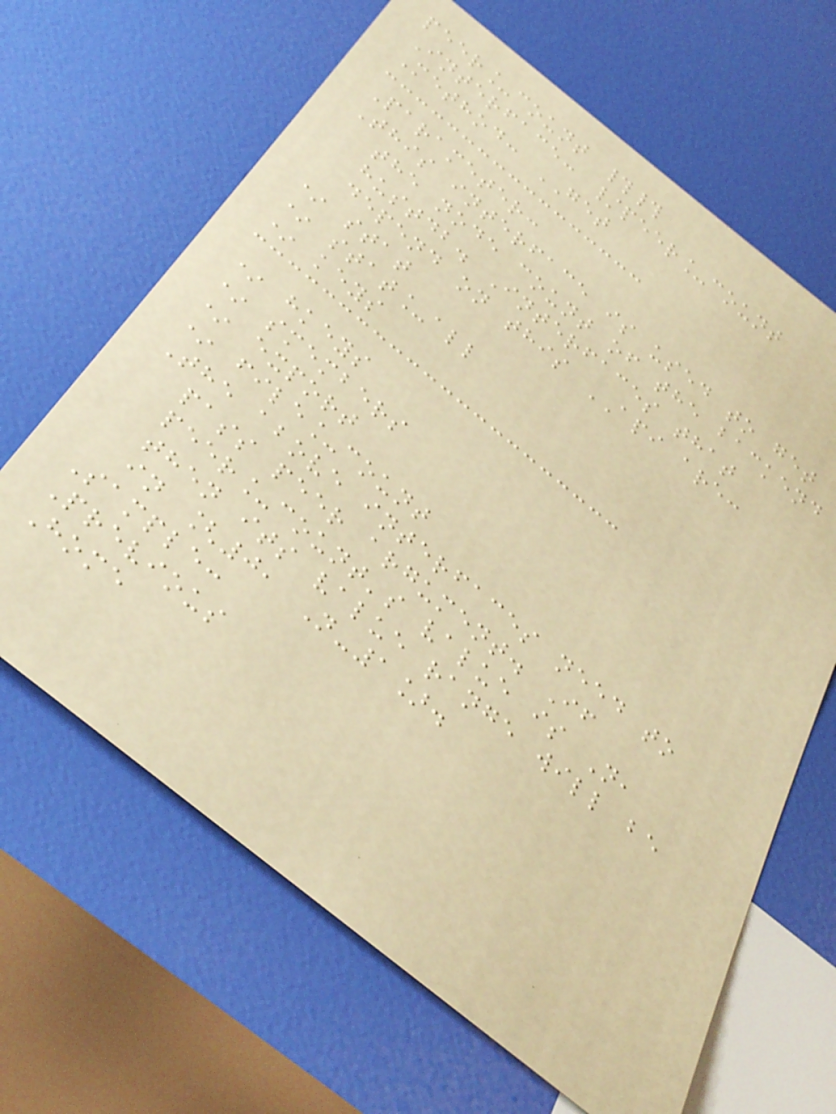peer_count ##
Interface: /peer_count
Method: GET
Parameter:
This interface is used to get
the node count of the backend
hustdb. Interfaces that
depend on this API are:
* stat
* stat_all
* keys
* hkeys
* smembers
* export
* file_count
The above interfaces need to
pass peer argument. If
peer_count's value is N,
then its value range will be
in [0, N-1].
Sample:
Previous
Home
